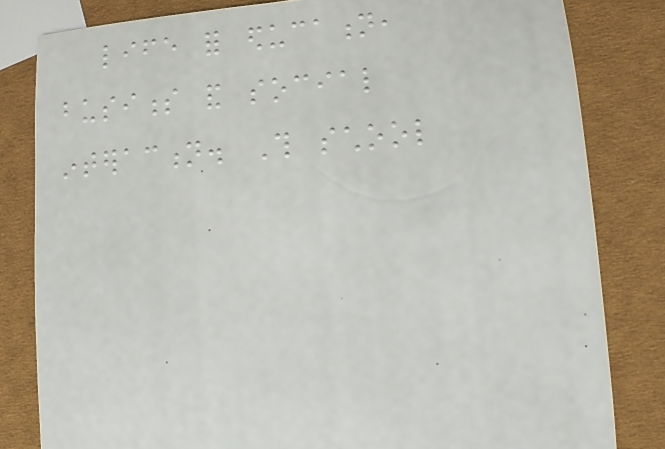life for education,
business and social
interaction. This school
